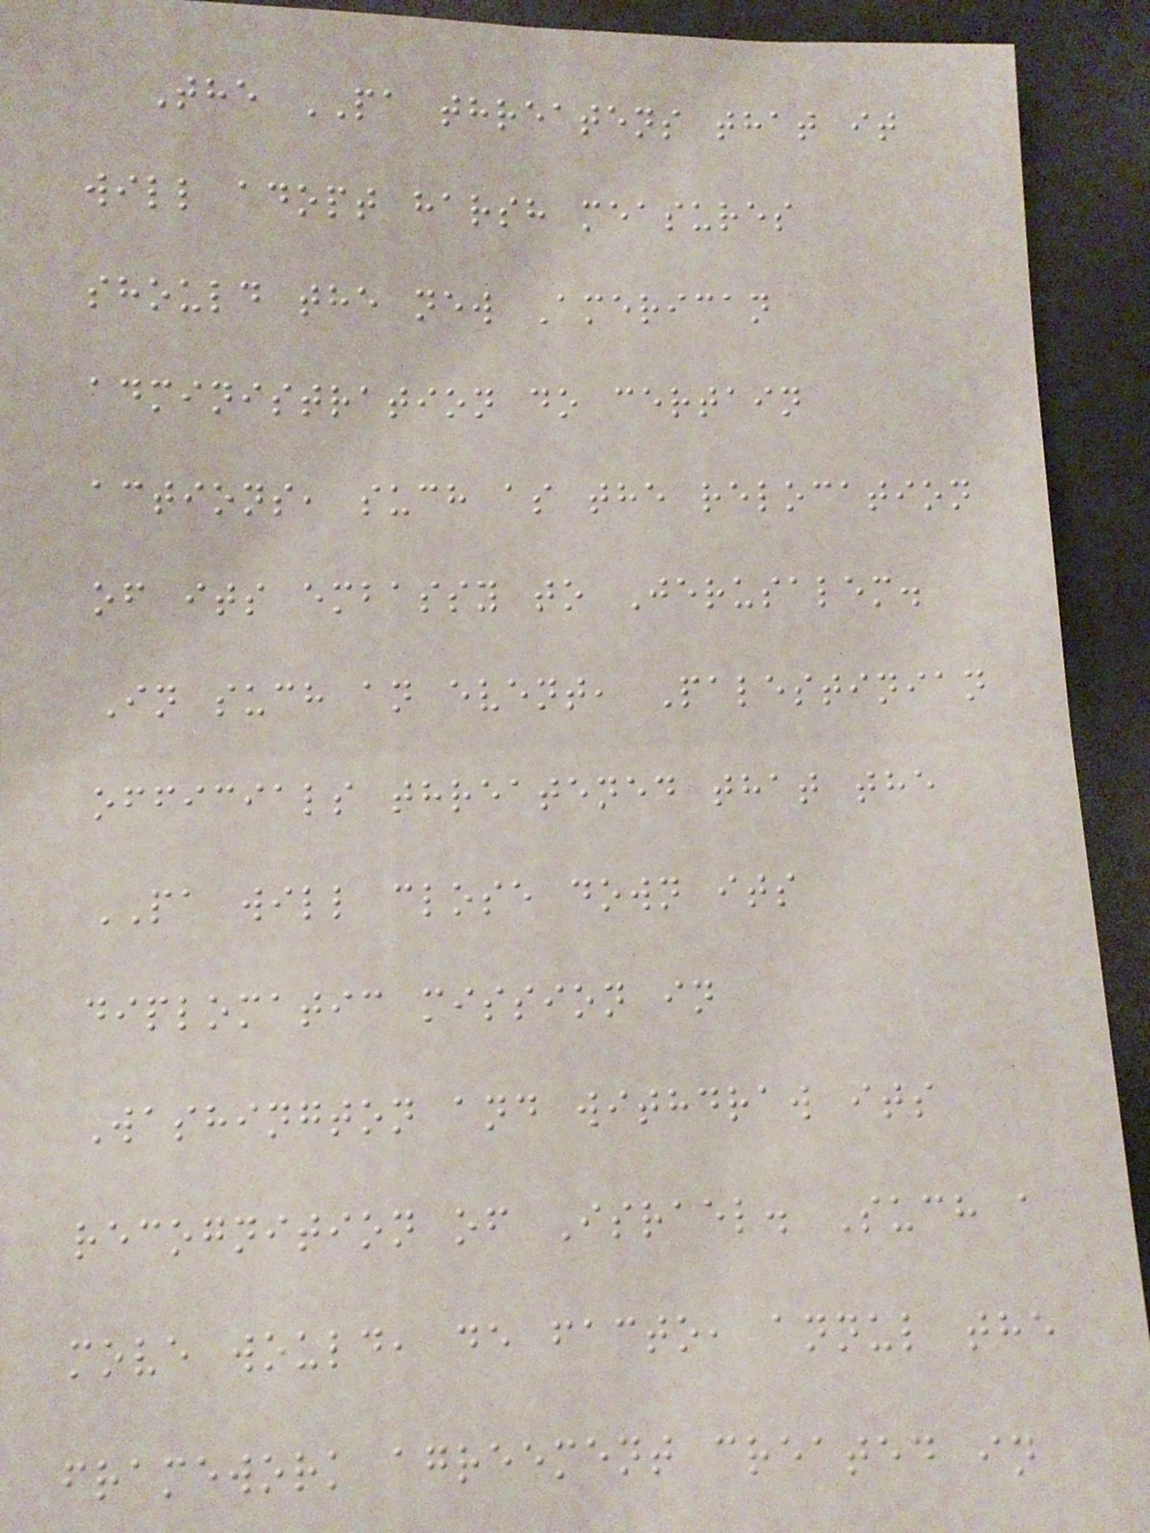The PA threatens that it
will adopt harsh measures
should the new American
administration do certain
actions, such as the relocation
of its embassy to Jerusalem.
In such an event, Palestinian
officials threatened that the
PA will close down its
diplomatic mission in
Washington and withdraw its
recognition of Israel. Such a
move would, de facto, annul the
framework agreement created in
